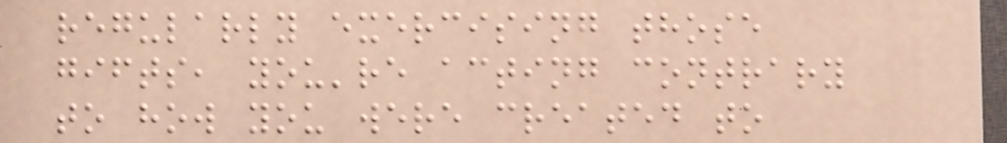regularly exercising those
gifts, you're acting contrary
to how you were created to
